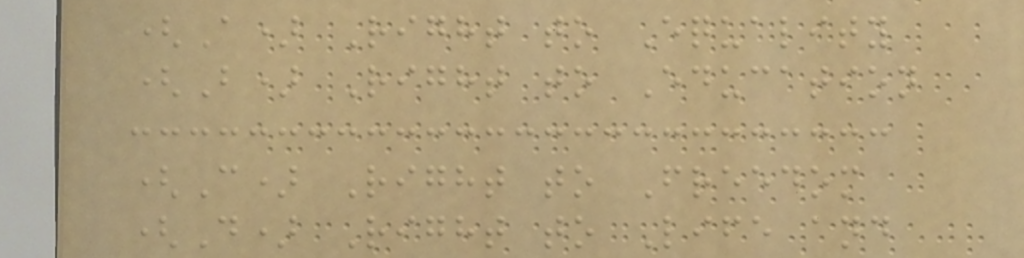(A) Right to Equality
(B) Right to Education
(C) Right to Freedom
(D) Right to Life and
